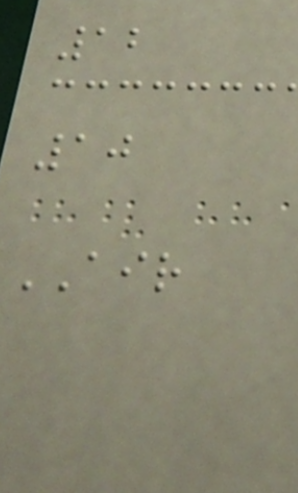12
10
AIR
